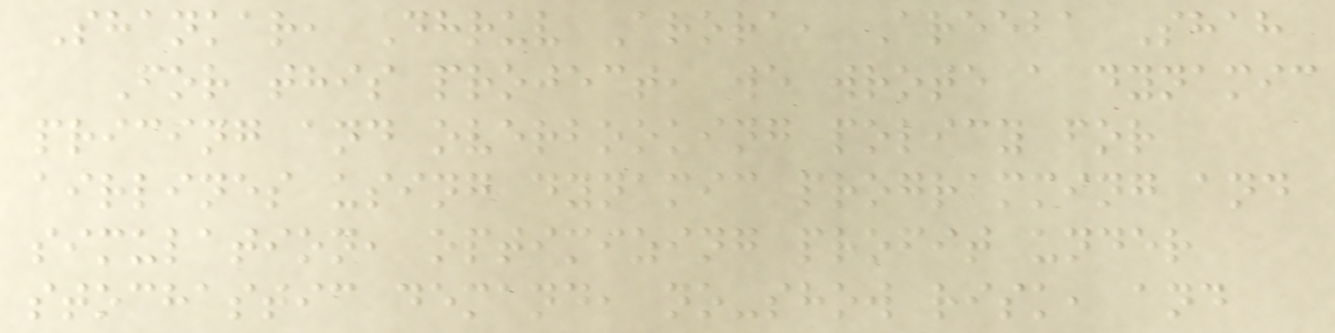Shankar, Dhruv Arora, Areeba Shah
For this project, we wrote a dynamic
pricing and overbooking policy for
airlines using dynamic programming and
simulation, optimizing profit under
stochastic demand, no-show risk, and
